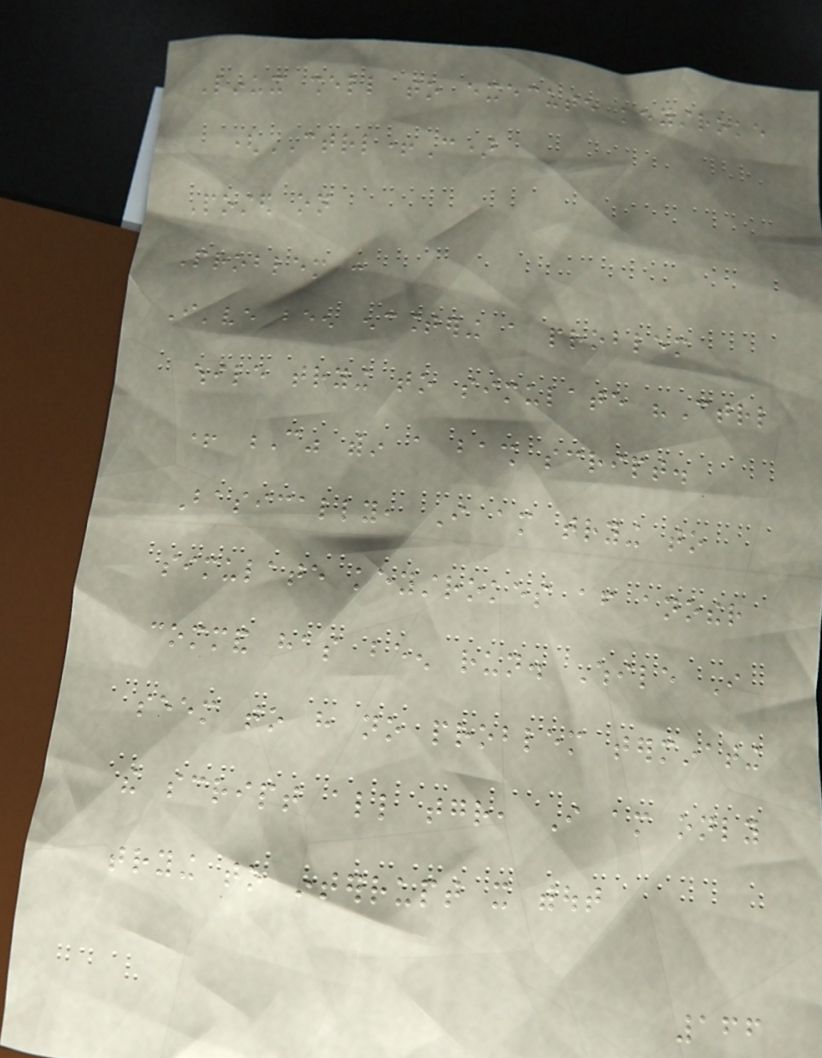Linux shell to execute keystroke
(CTRL+C)
Posted on
Problem :
I've been encountering a problem
while trying to simulate "Ctrl
+ C" within a bash script.
Basically, I am trying to
simulate keystrokes after another
command has been run. While I
seem to have no problem terminating
the script all together, I am only
trying to interrupt it without
166
